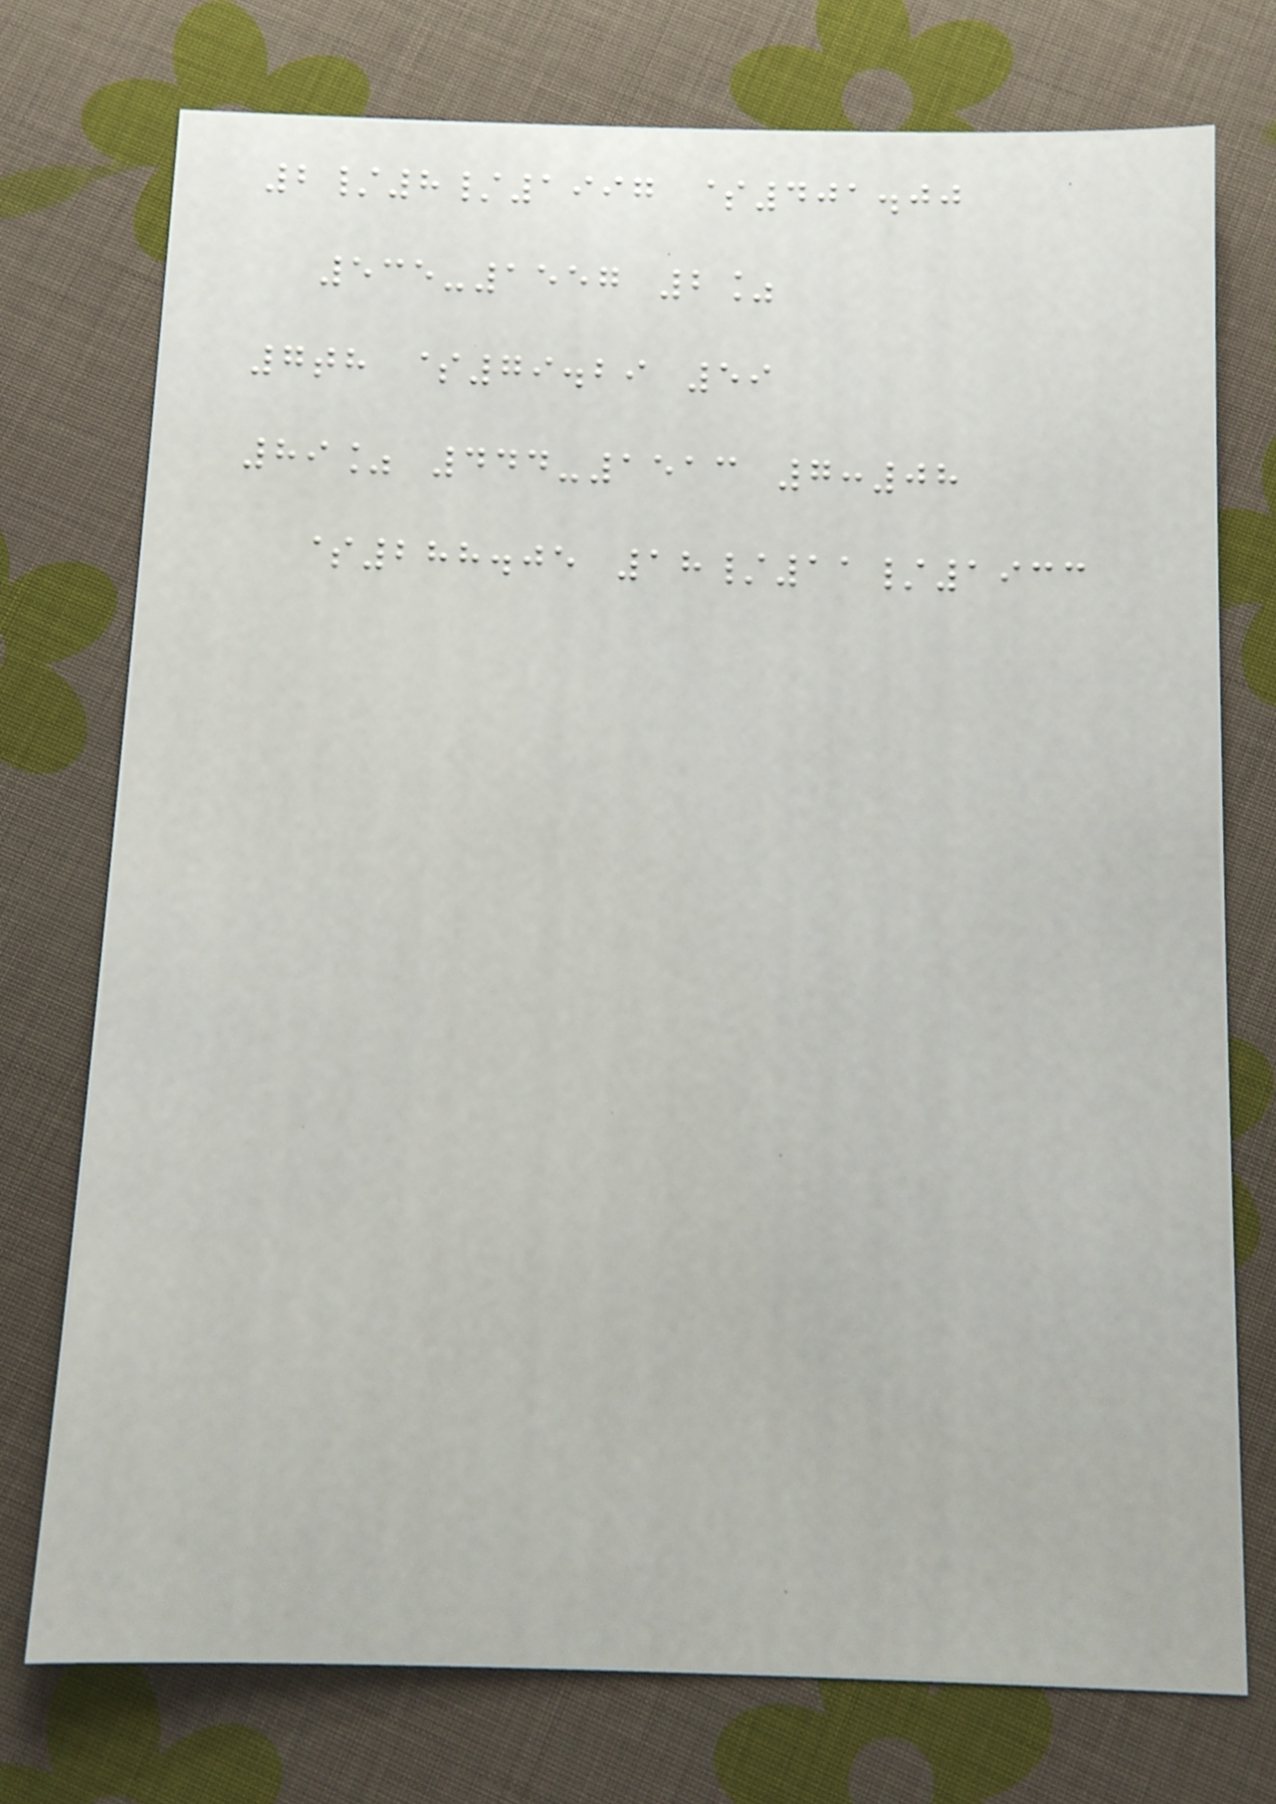2/8/1997 $401.00
535-1557 2%
7th $79.29 59
89% 444-1513 7:08
$288.05 18/11/1933
